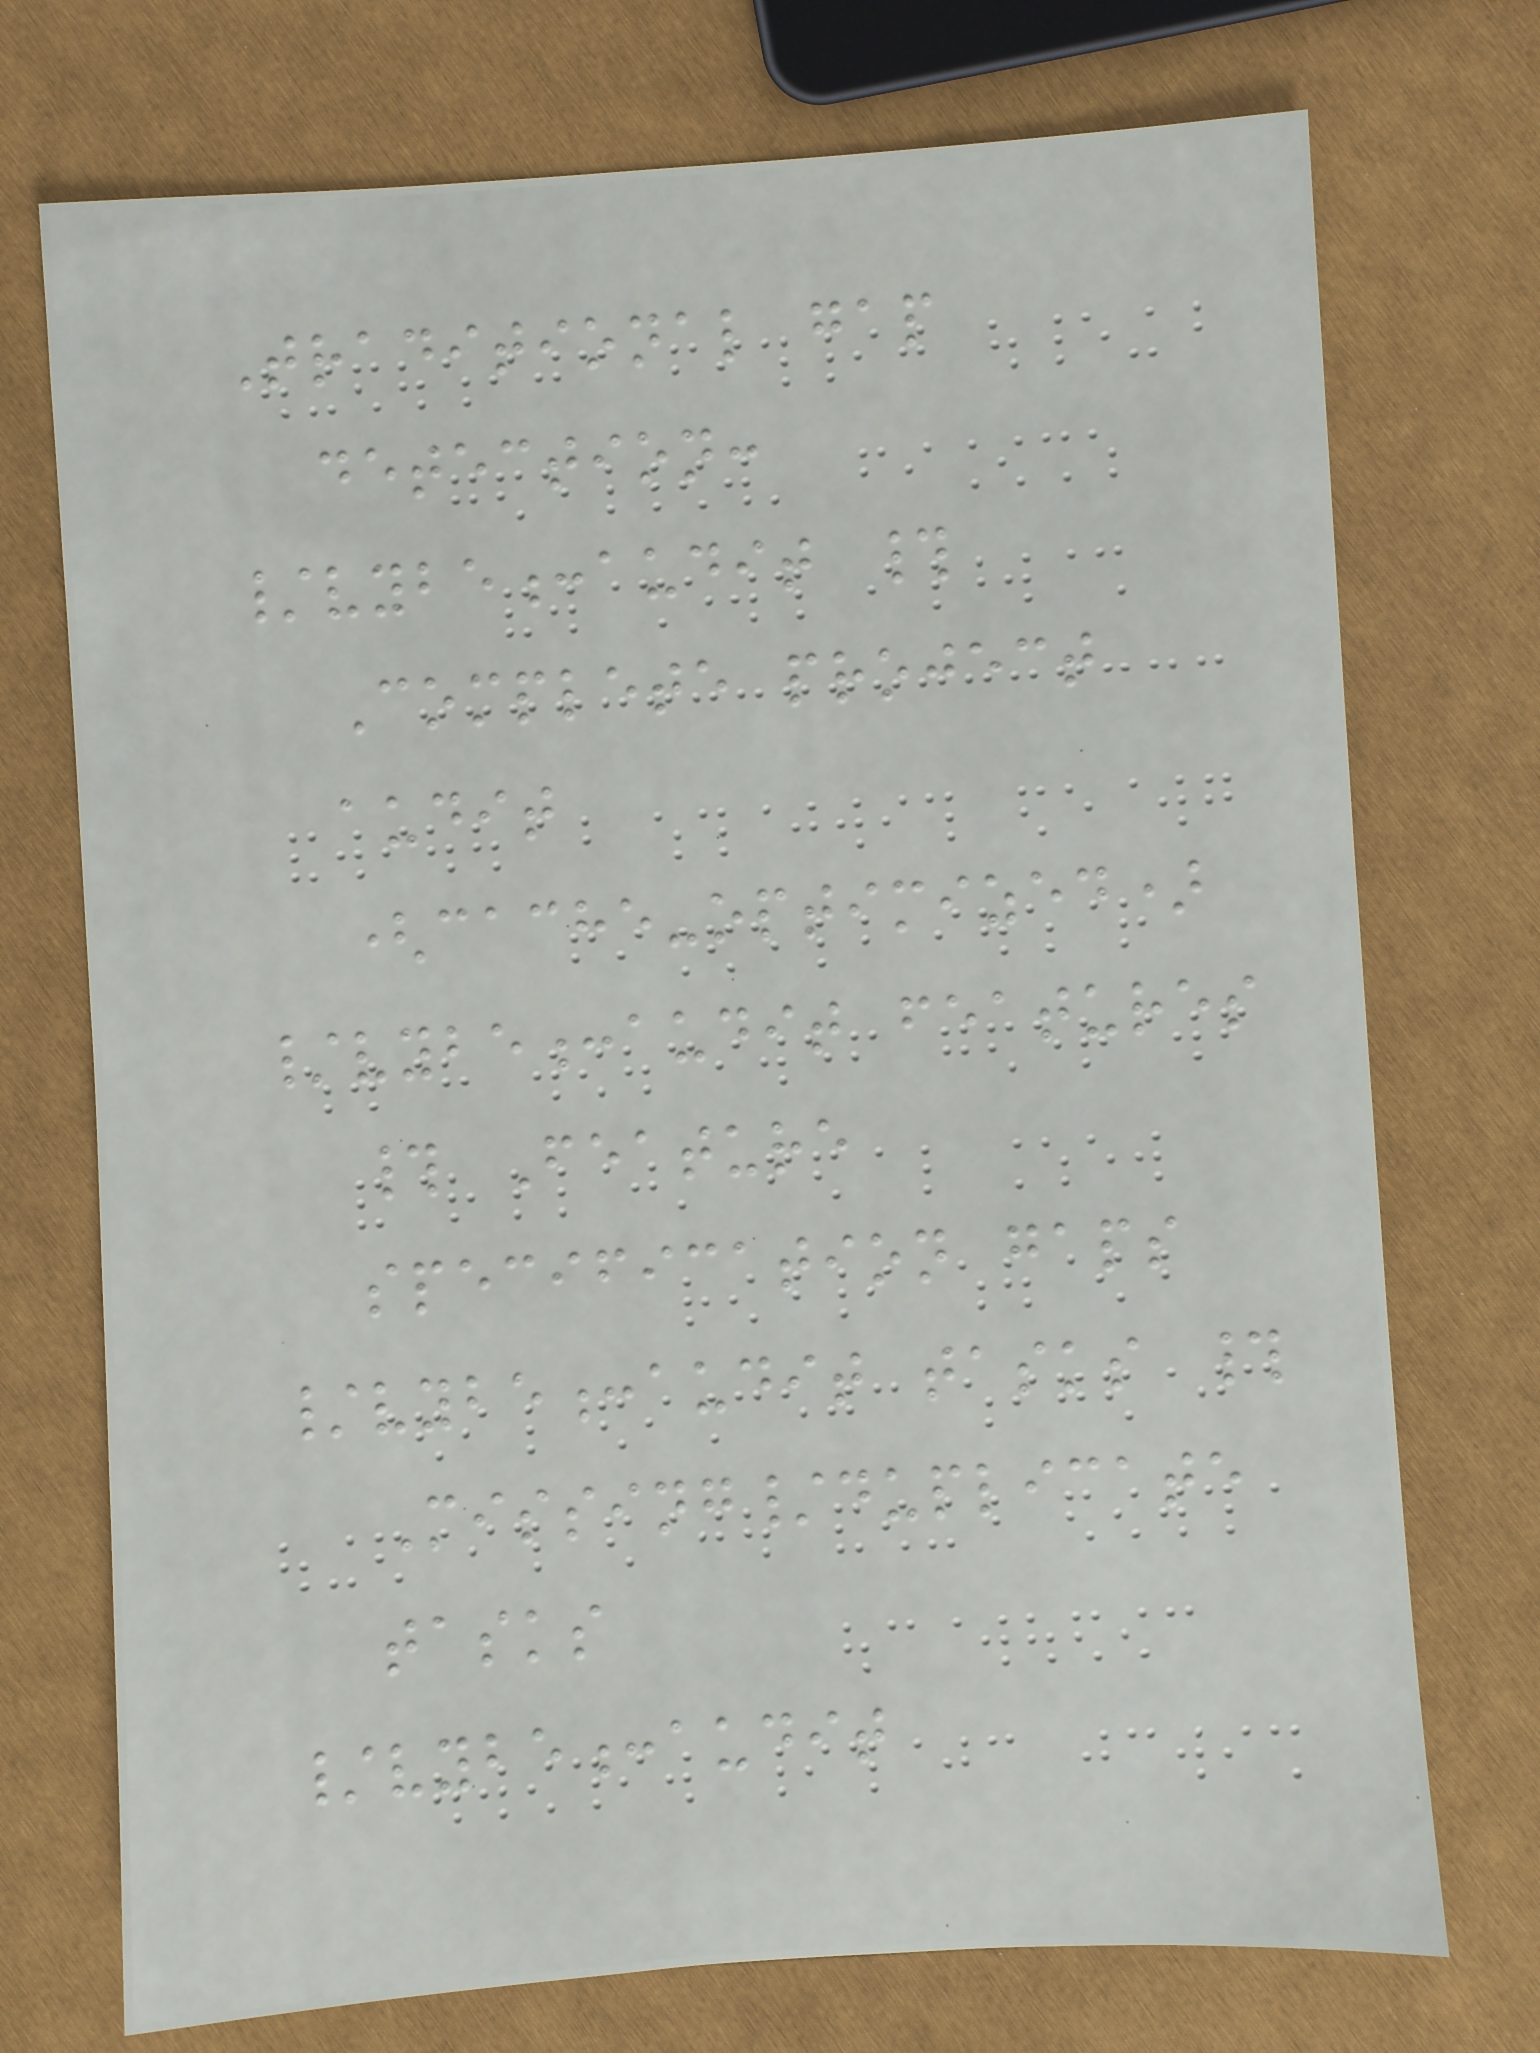Traditional gap
detection:
/vybe:audit #
Complete project
audit
(cache-optimized)
/vybe:audit features
# Feature
specification gaps
/vybe:audit tasks #
Missing/duplicate
tasks
/vybe:audit
